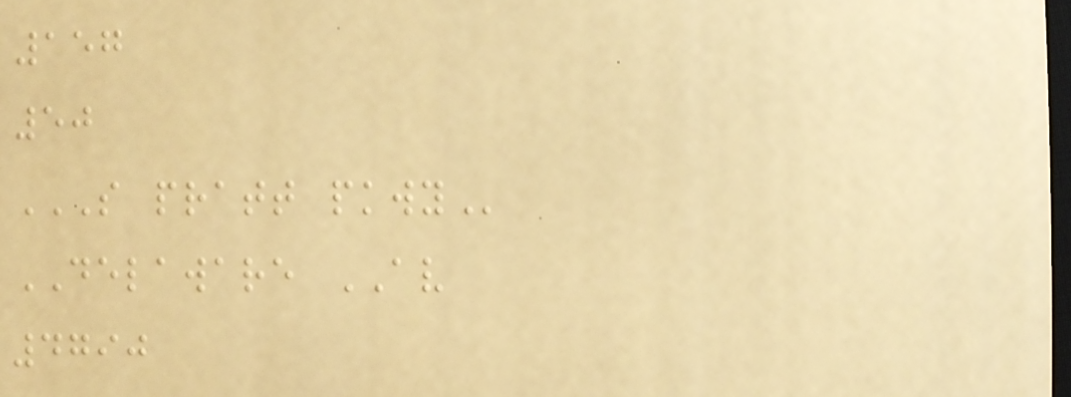157
50
S PRATT PKWY
DELAWARE AV
4790
